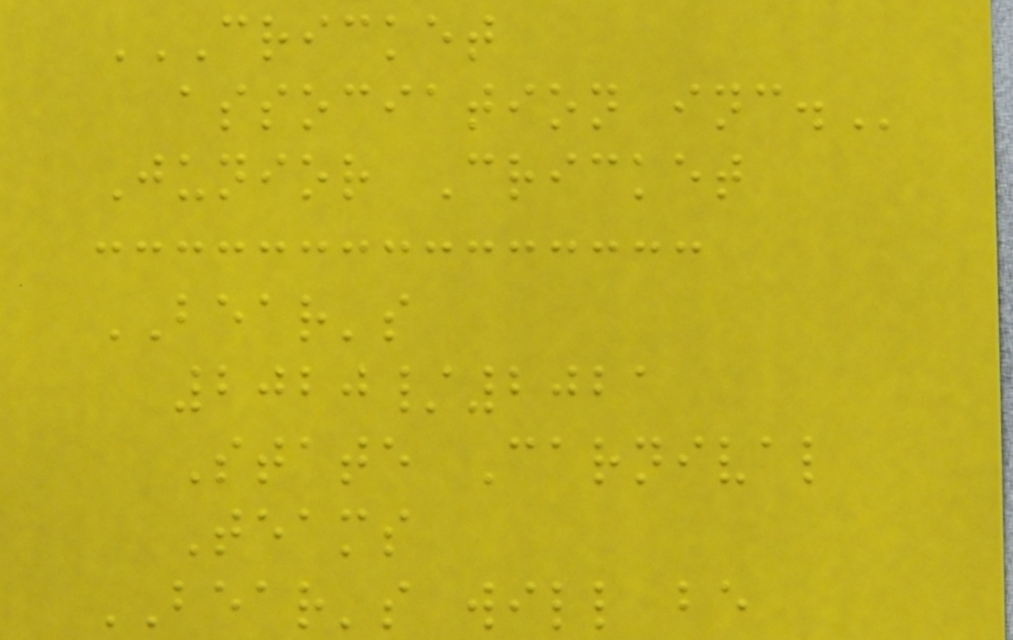CRICKET
ASSOCIATION INC.
Junior Cricket
BEAR's
2020/2021
State Carnival
Teams
BEAR's will be
